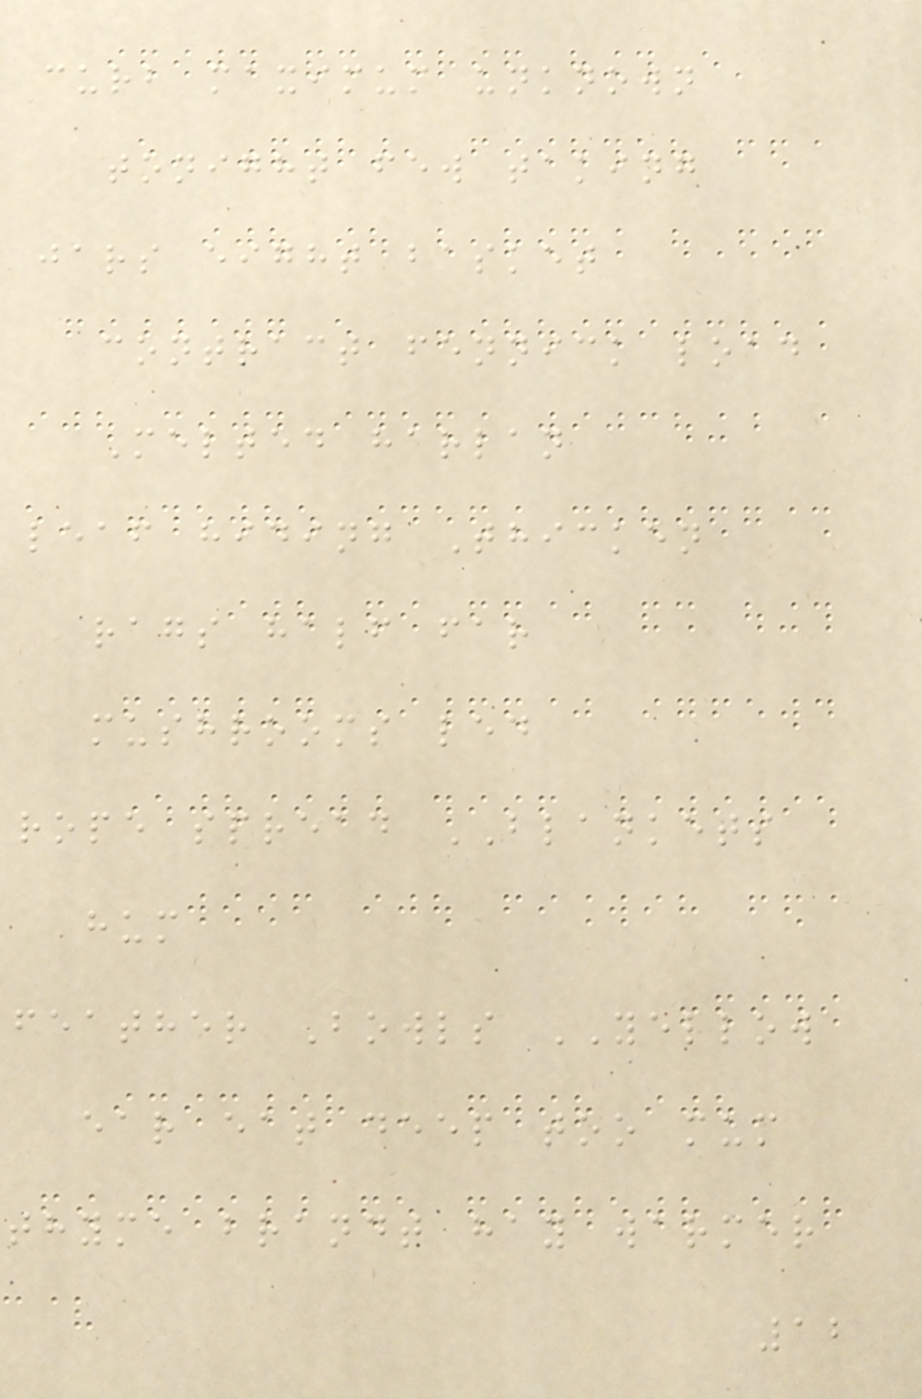curb maximum unknown
tonight few taking
jars eight basket
contract fennick load
Melted harlan
leaf hiding Thicken
rags half far
mushrooms led
rope spread BLANKETS
hum
feather Bowls YELLOW
ear eat deep too mum
thyme brandt hay warmer
12
